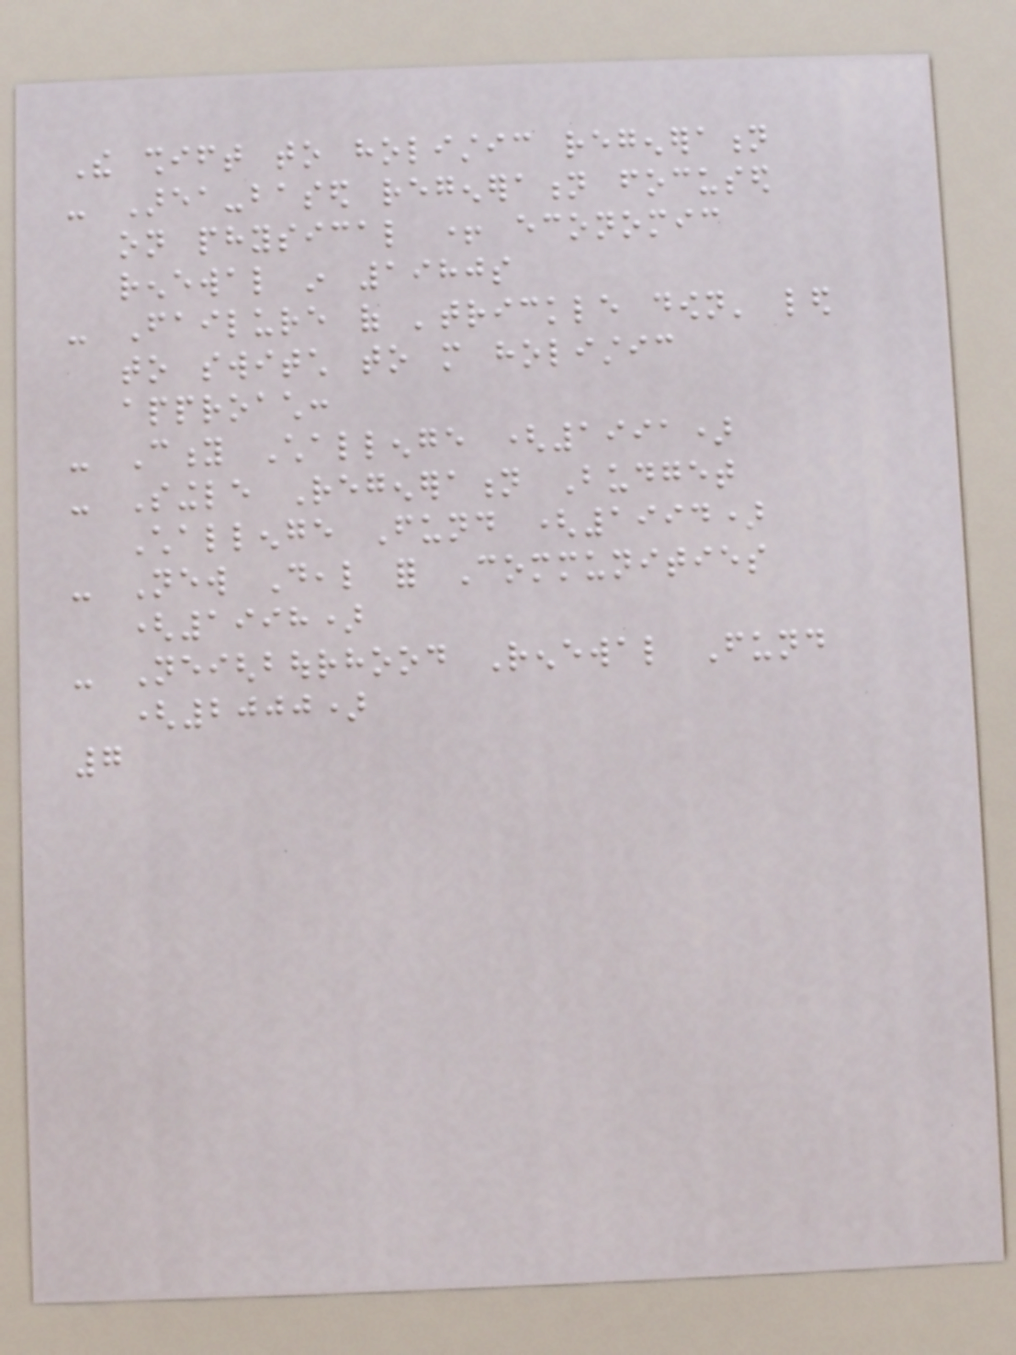The shift to holistic regeneration
- Area-based regeneration focused
on physical + economic
renewal in 1980s
- Failure of 'trickle down' led
to switch to more holistic
approach:
- City Challenge (1991)
- Single Regeneration Budget
Challenge Fund (1994)
- New Deal for Communities
(1998)
- Neighbourhood Renewal Fund
(2000)
7
